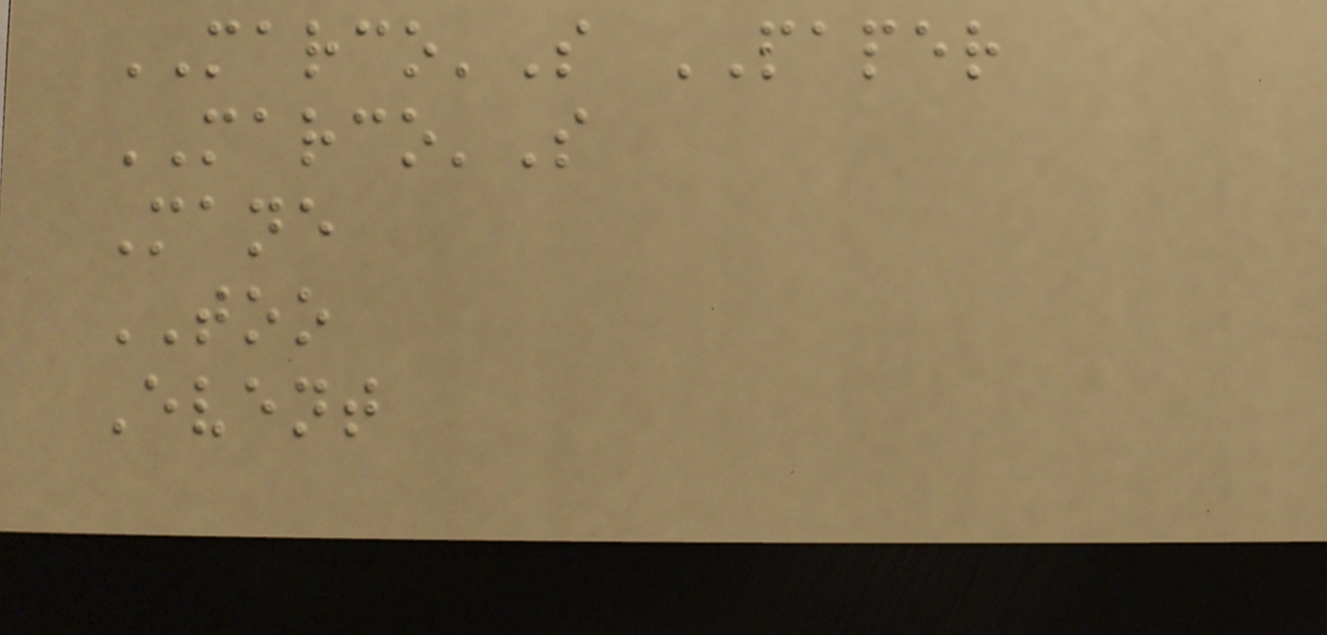MARCO'S PAPER
MARCO'S
Mane
TOO
Event
